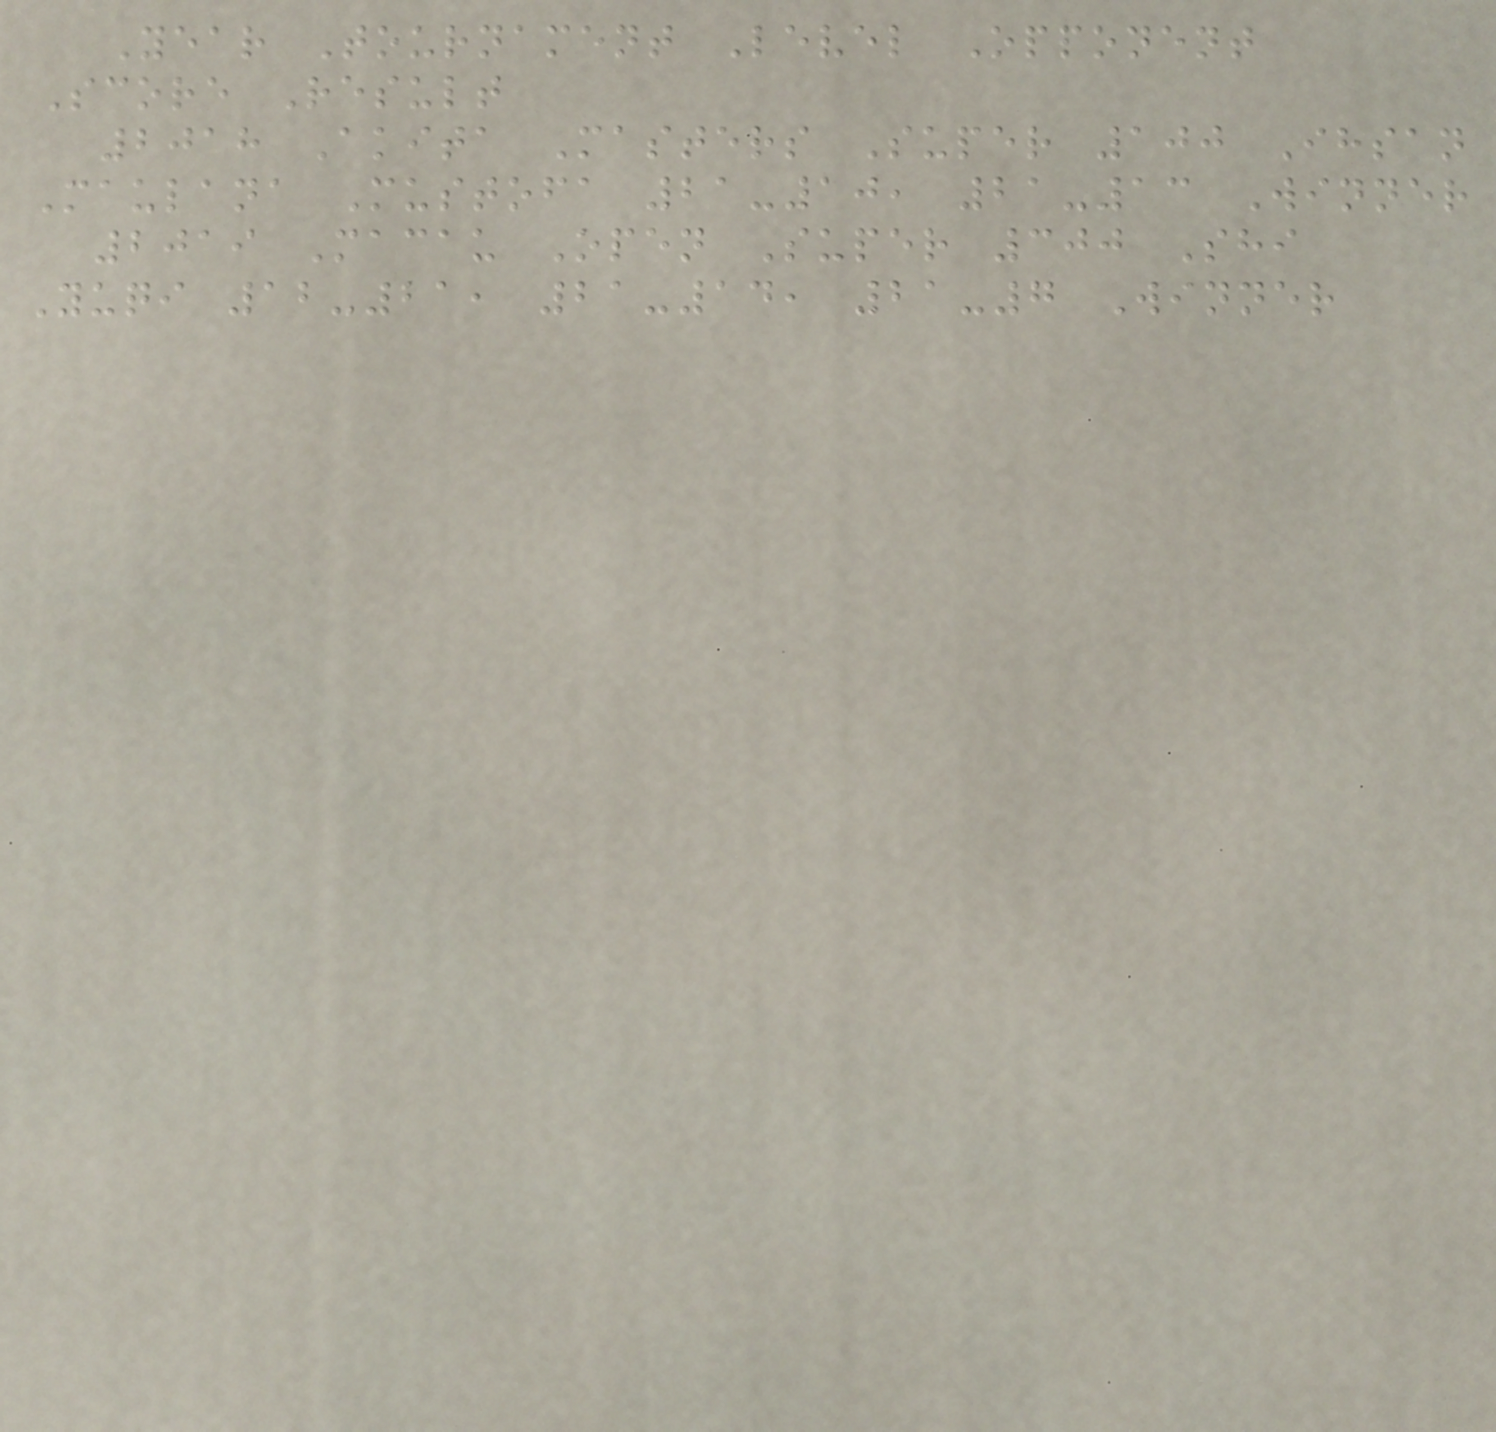Year Tournament Level Opponent
Score Result
2018 Akita Masters Super 100 Ihsan
Maulana Mustofa 21-10, 21-13 Winner
2019 Macau Open Super 300 Shi
Yuqi 12-21, 21-14, 21-7 Winner
